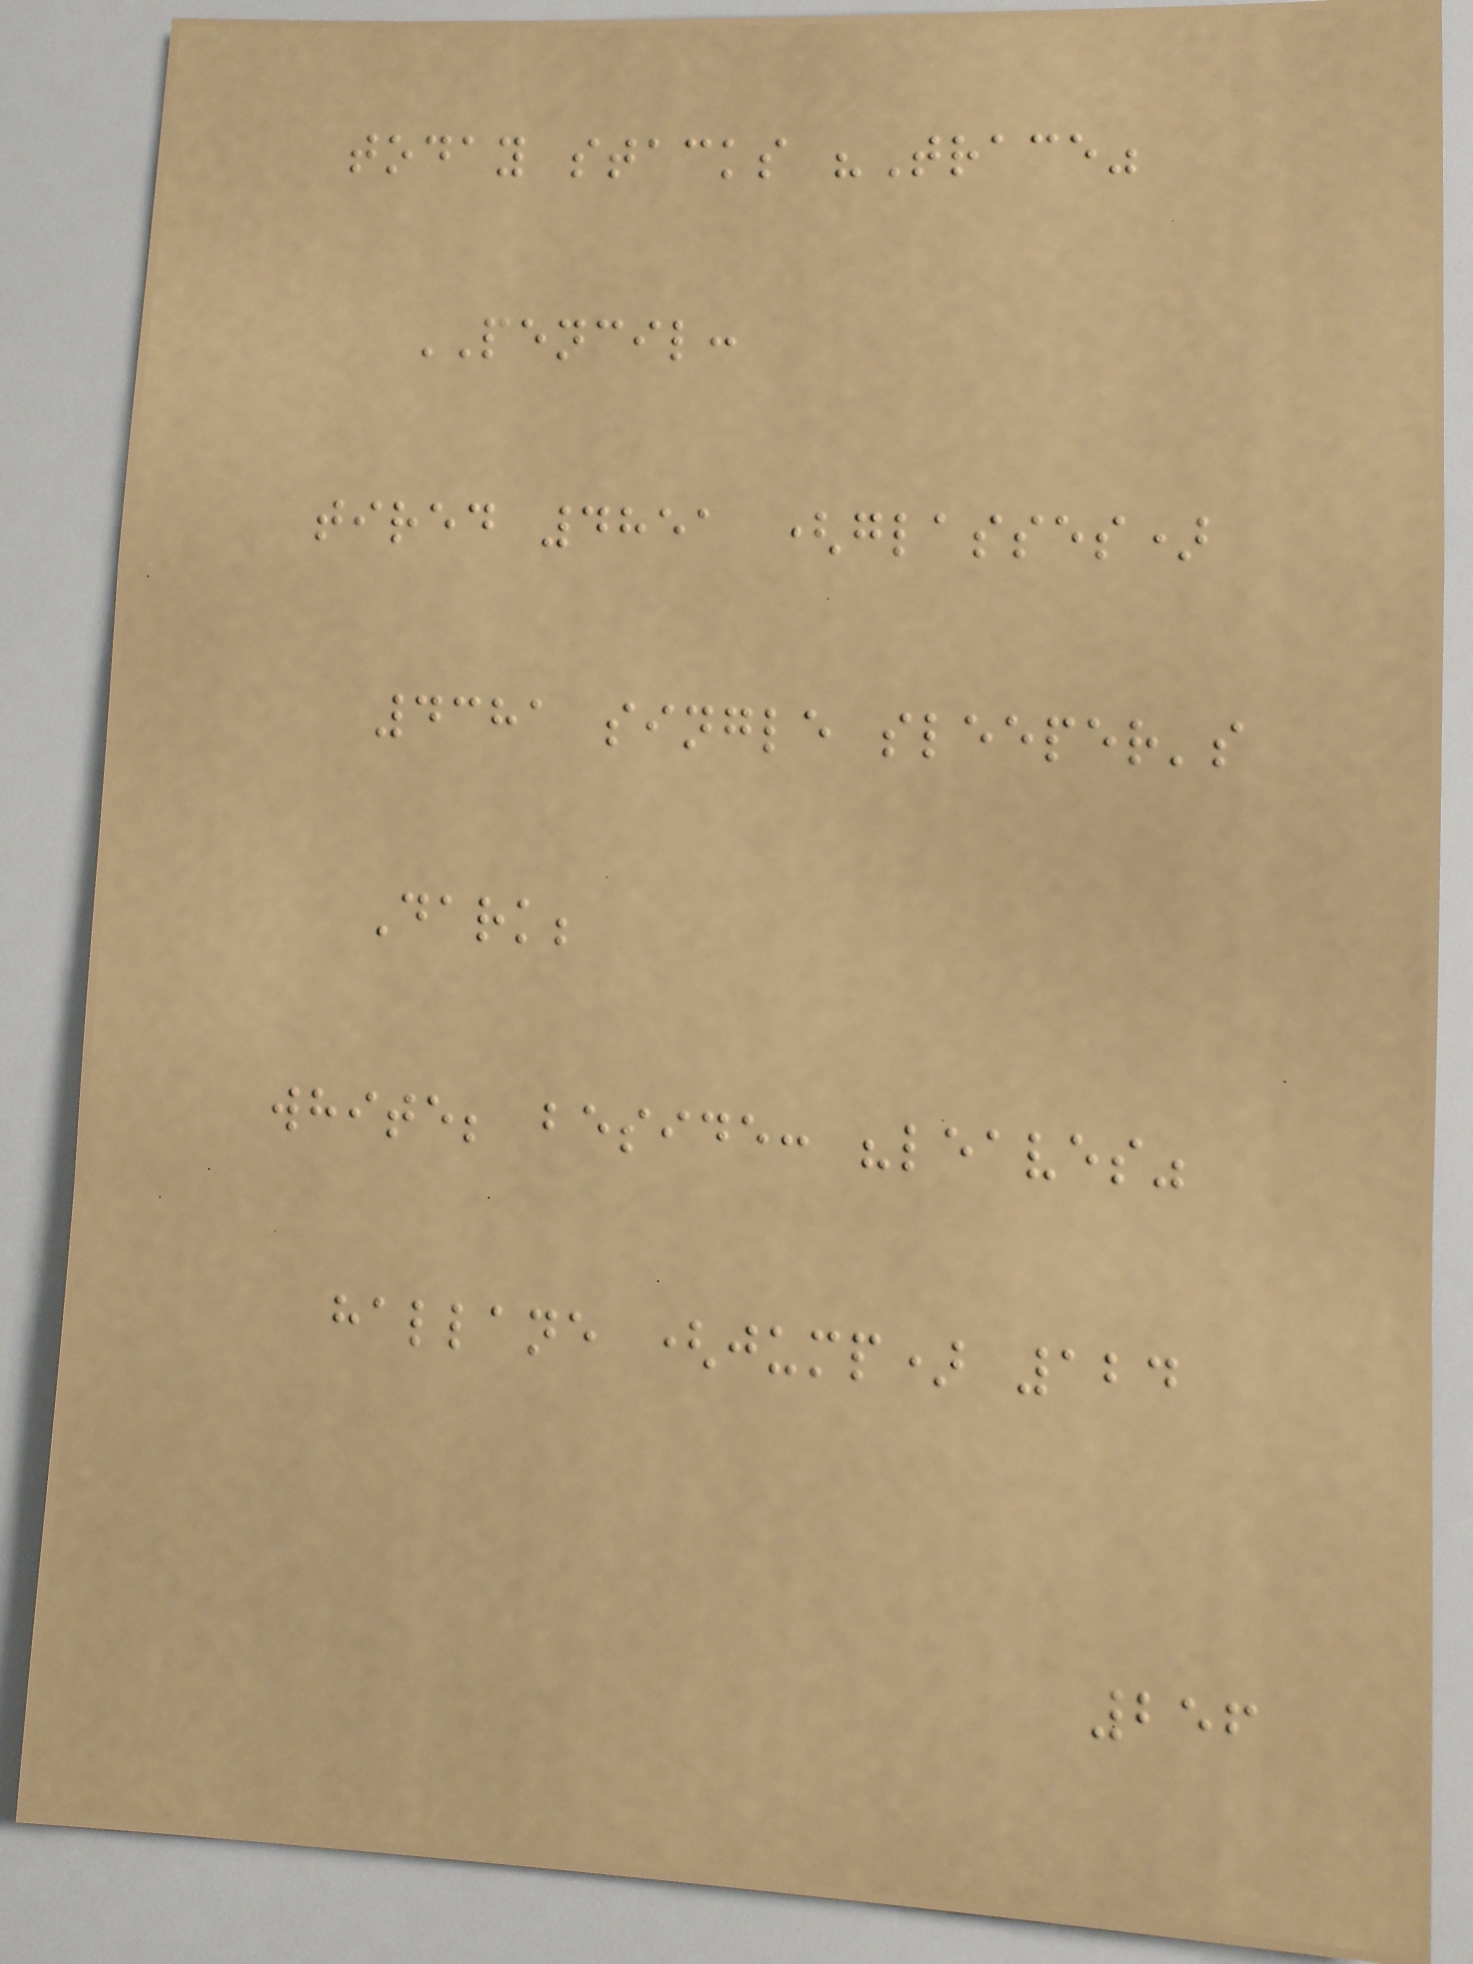today stacks "Trace"
PENCIL:
tired 4851 (glasses)
4381 single sleeper's
Dark;
white; beside: "leaves"
hallane (jump) 124
256
